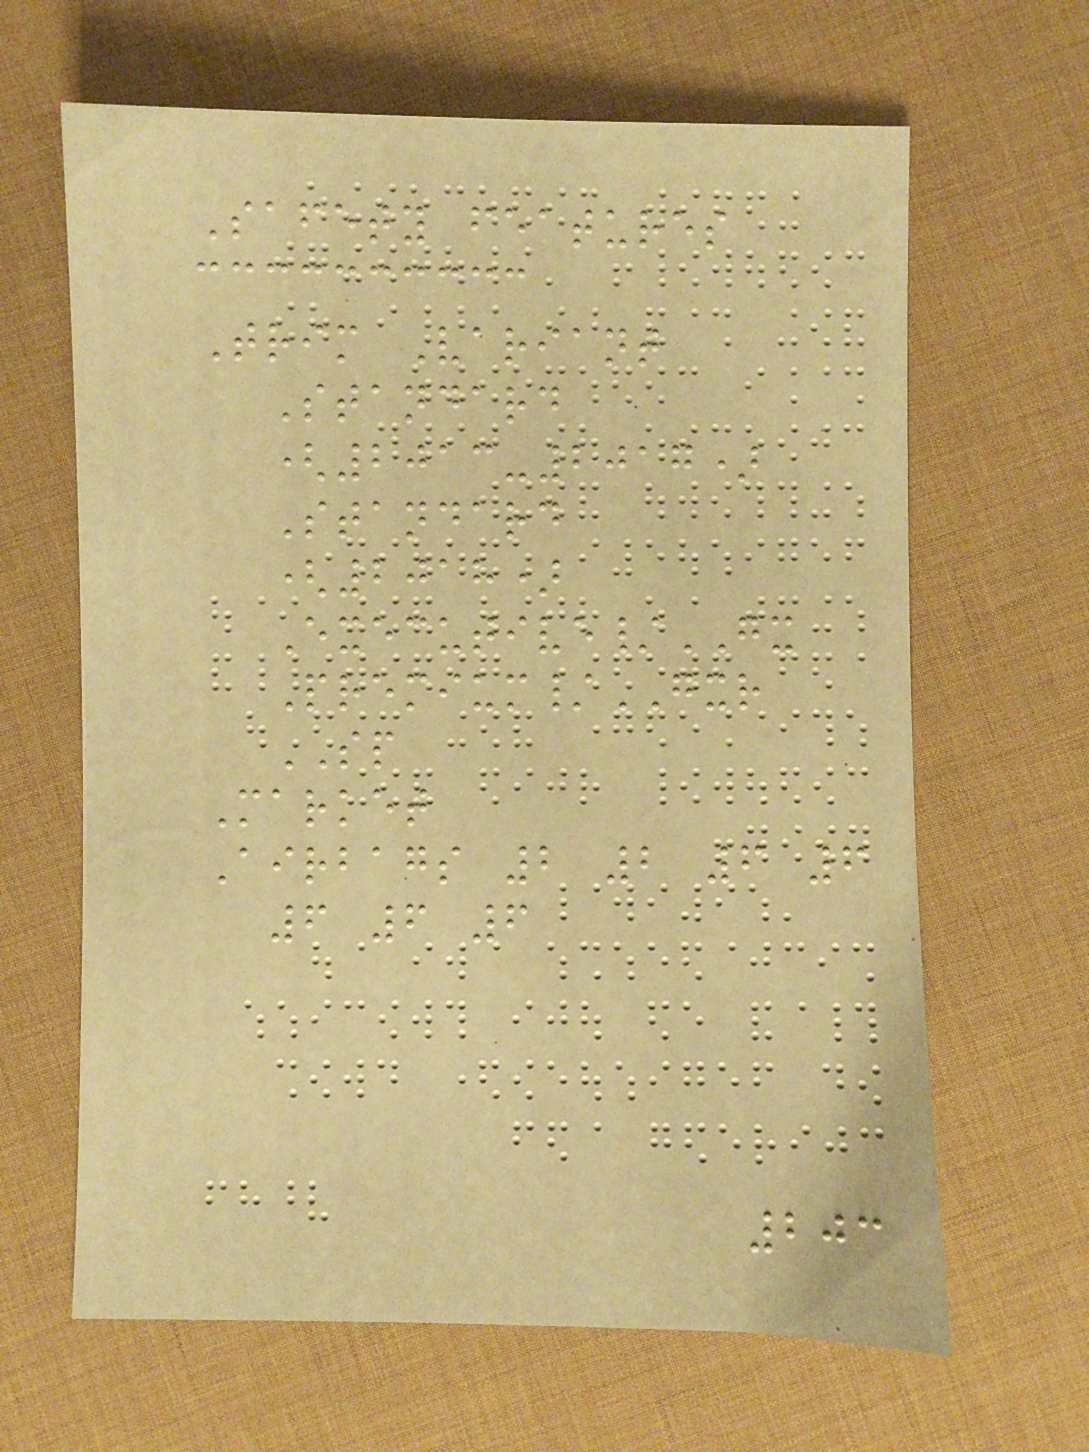Safety features
Trim Variant
Standard
(2013-2017)
Standard
(2018)
Executive/GX
Premium/GXR
SP
Market
Airbags 2 2 6 6
6 6 6
203
